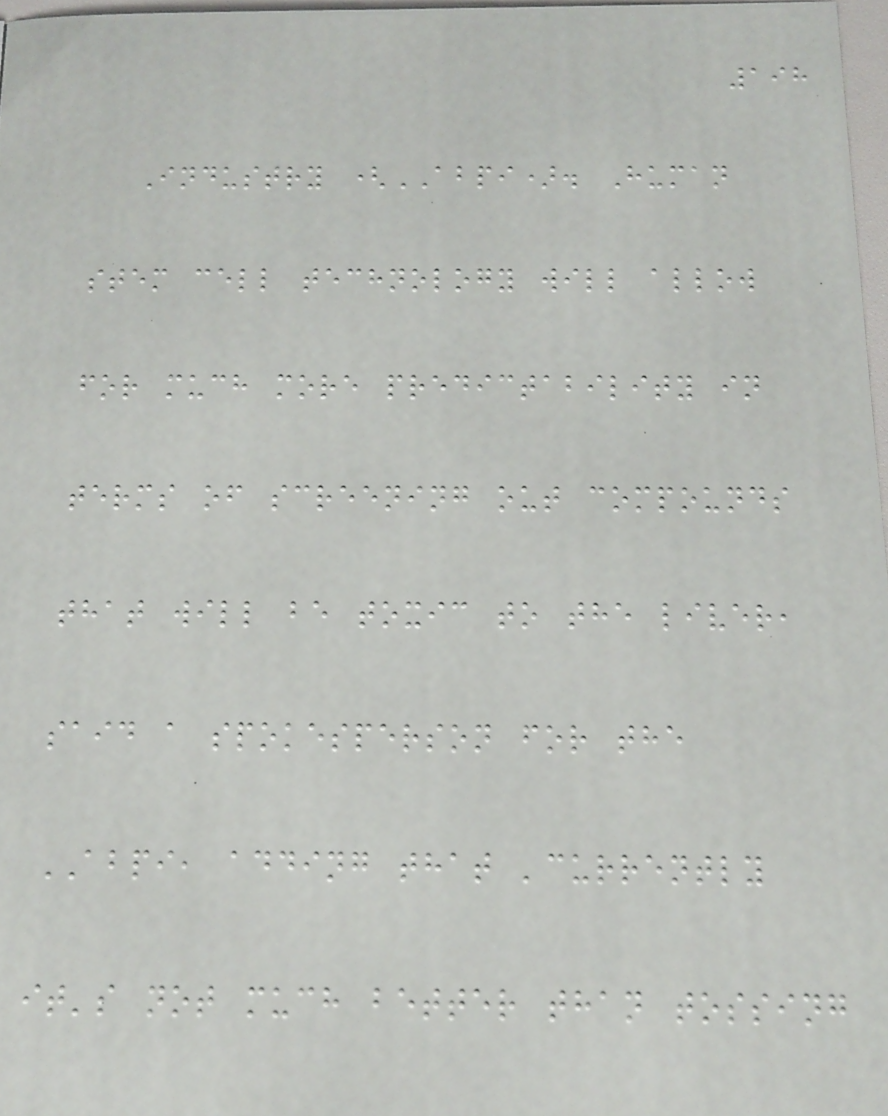198
Industry (ABPI). Human
stem cell technology will allow
for much more predictability in
terms of screening out compounds
that will be toxic to the liver,
said a spokesperson for the
ABPI, adding that 'currently
it's not much better than tossing
